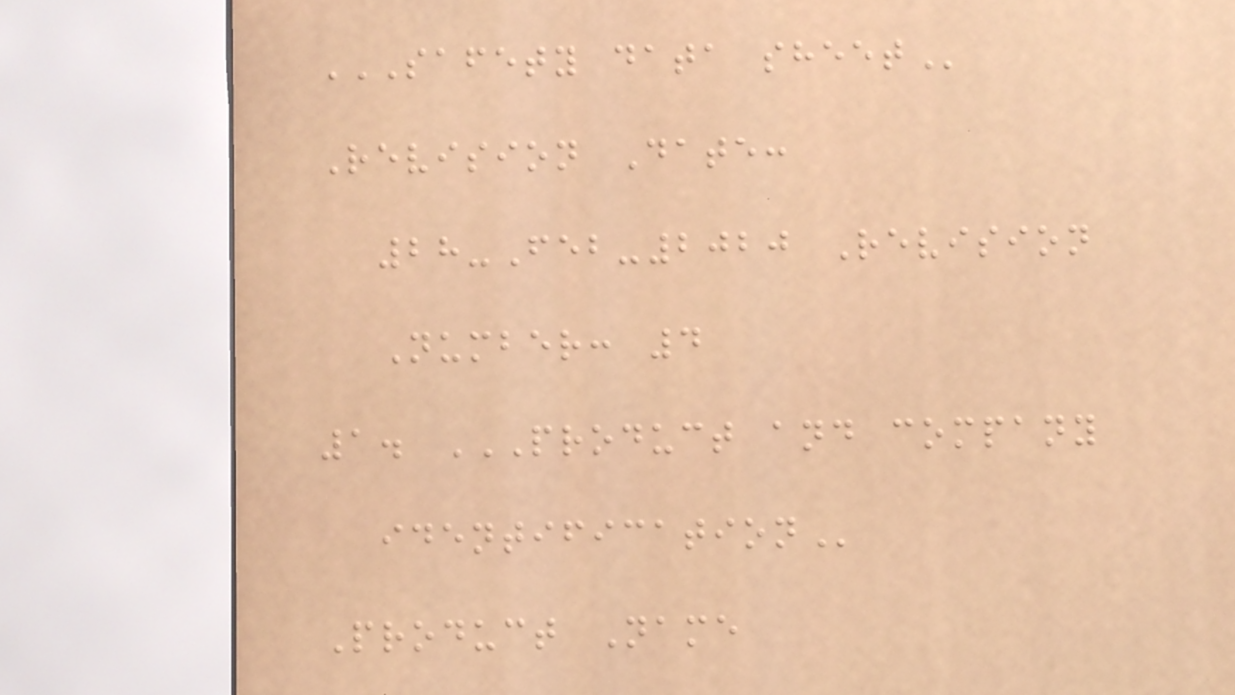SAFETY DATA SHEET
Revision Date:
28-Feb-2020 Revision
Number: 4
1. PRODUCT AND COMPANY
IDENTIFICATION
Product Name
